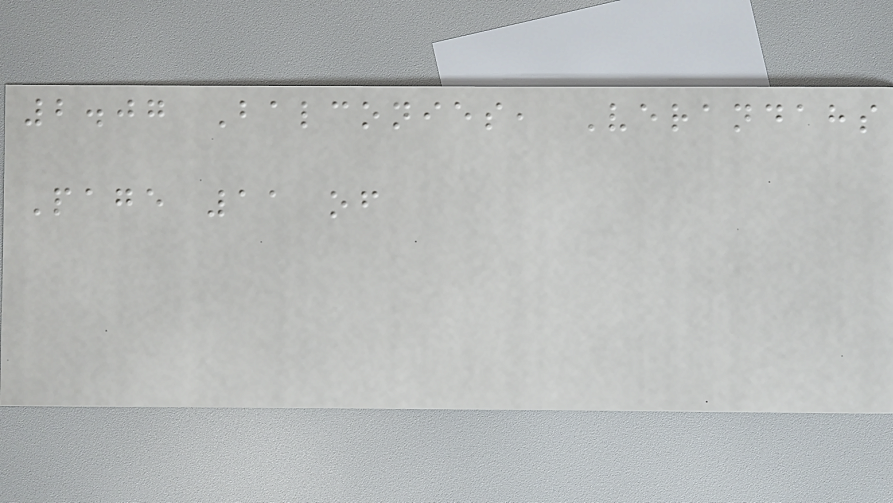2.07 Balconies, Verandahs
Page 11 of
